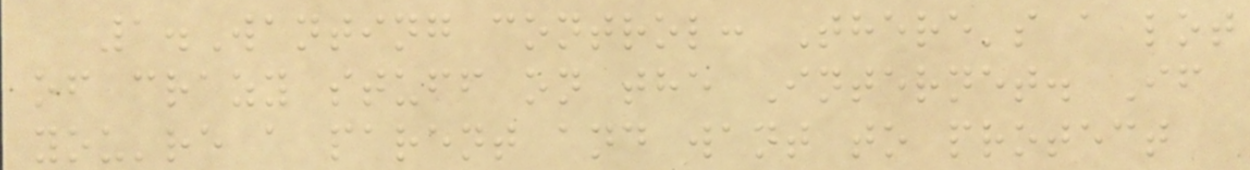1.Wanting control: There's a lot
of crazy stuff on the Internet. If
you're a parent and want to protect
